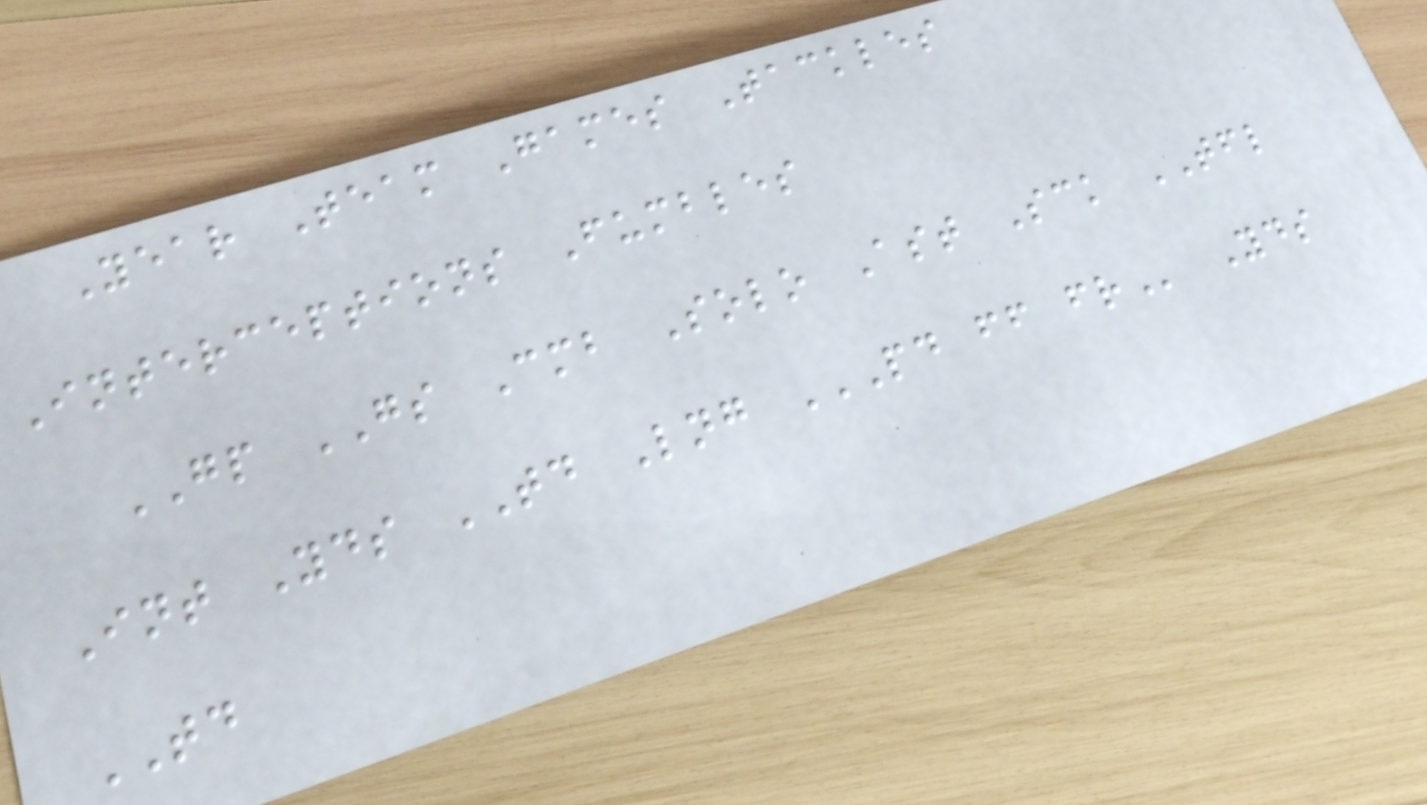Year Team Games Tackles
Interceptions Fumbles
GP GS Cmb Solo Ast Sck TFL
Int Yds TD Lng PD FF FR Yds
TD
